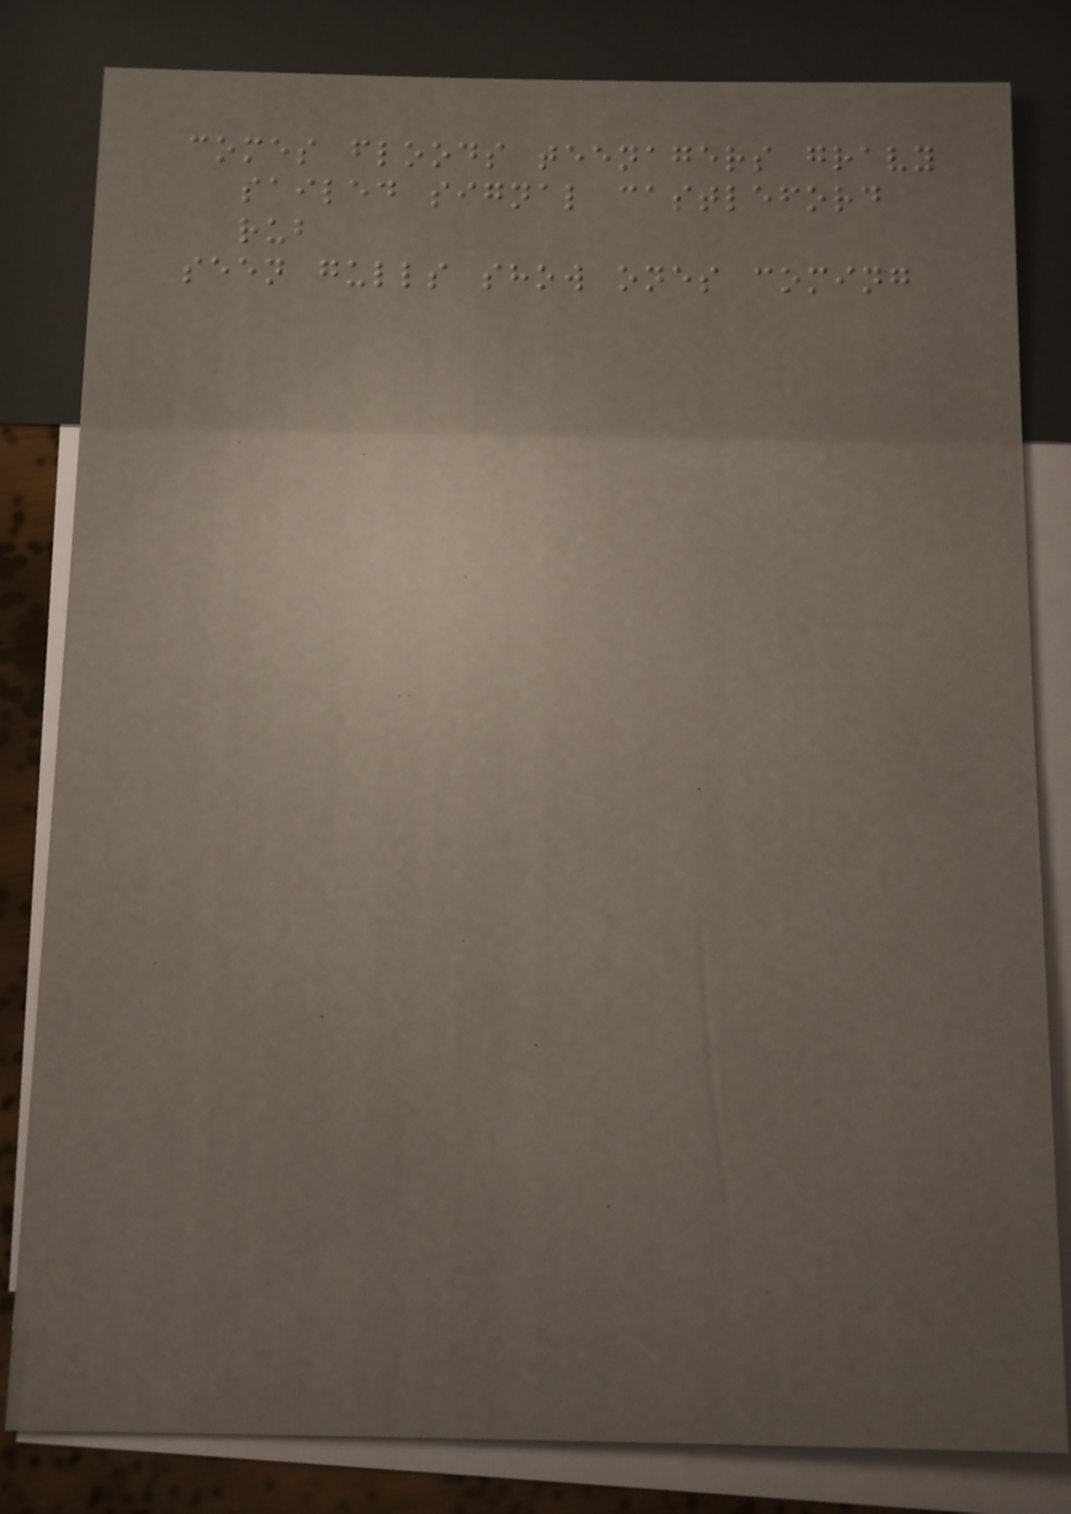comes floods teenagers gravy
sailed signal castleford
rub
seen gulls show ones coming
